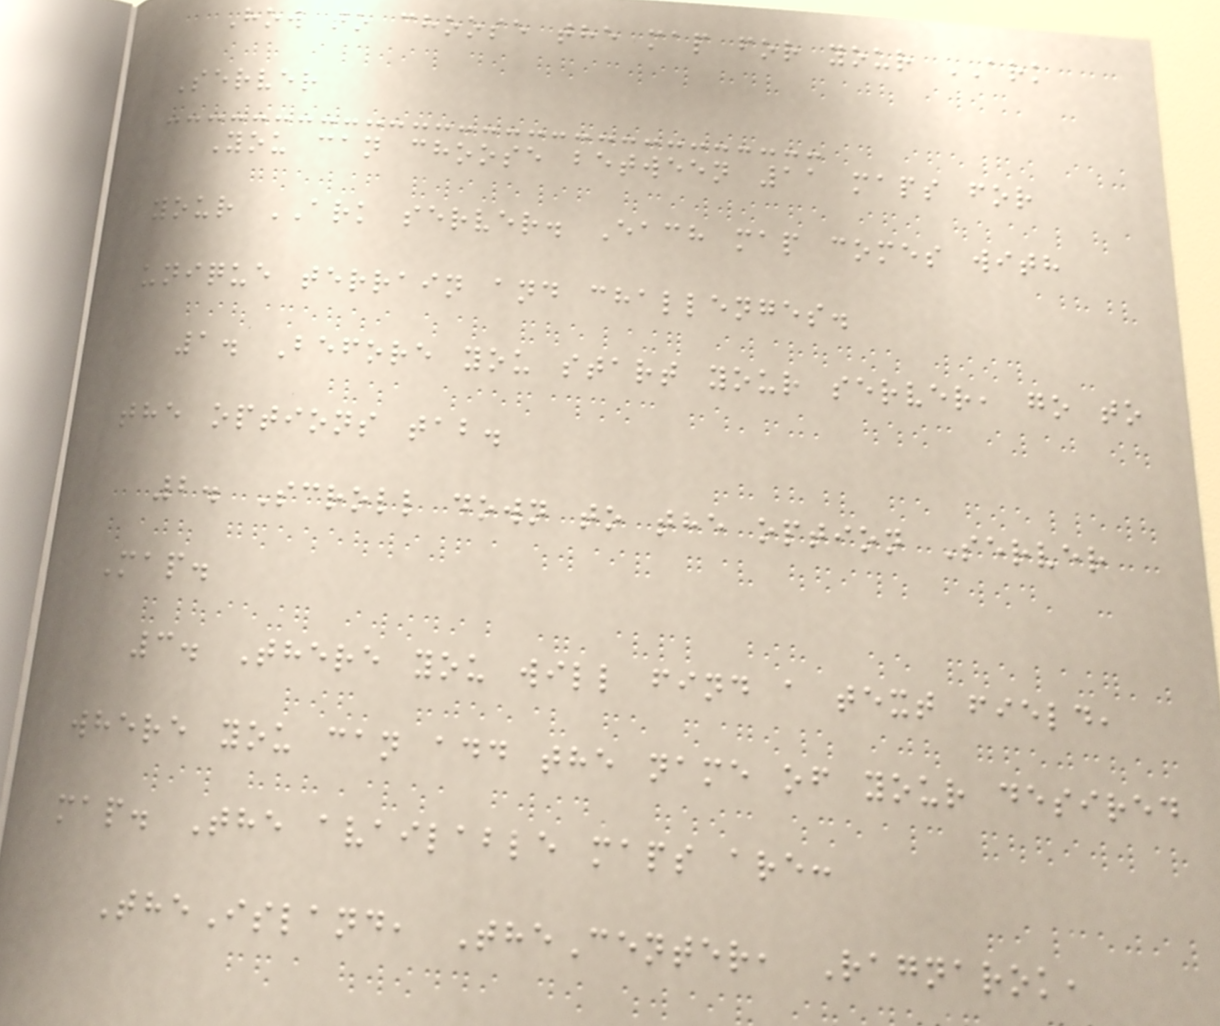How to choose the map for your ARK
Server
You can choose between 11 maps for
your ARK server. Each map comes with
unique terrain and challenges.
1. Before you start your server, go to
the options tab.
2. Scroll down to the option Server
Map.
3. There you will find a text field,
where you can add the name of your desired
map. The available maps are:
TheIsland, TheCenter, Ragnarok,
